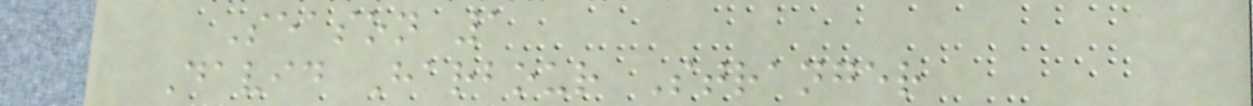Season 1
David Harbour Stranger
